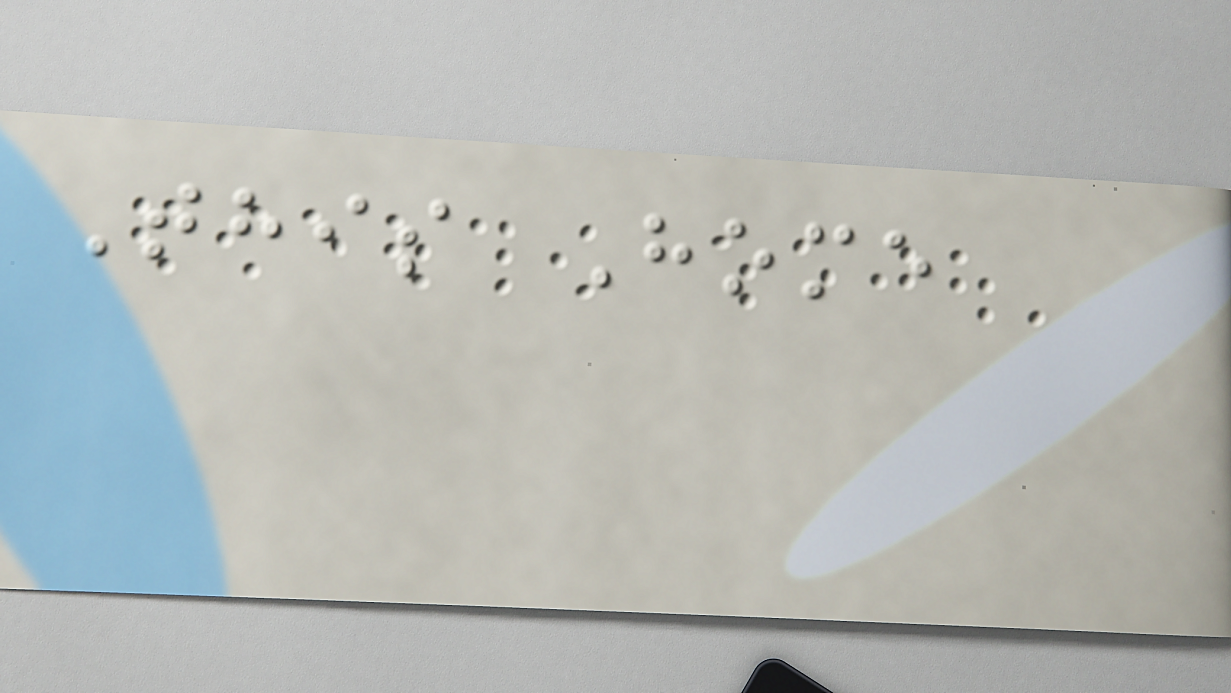This Home
